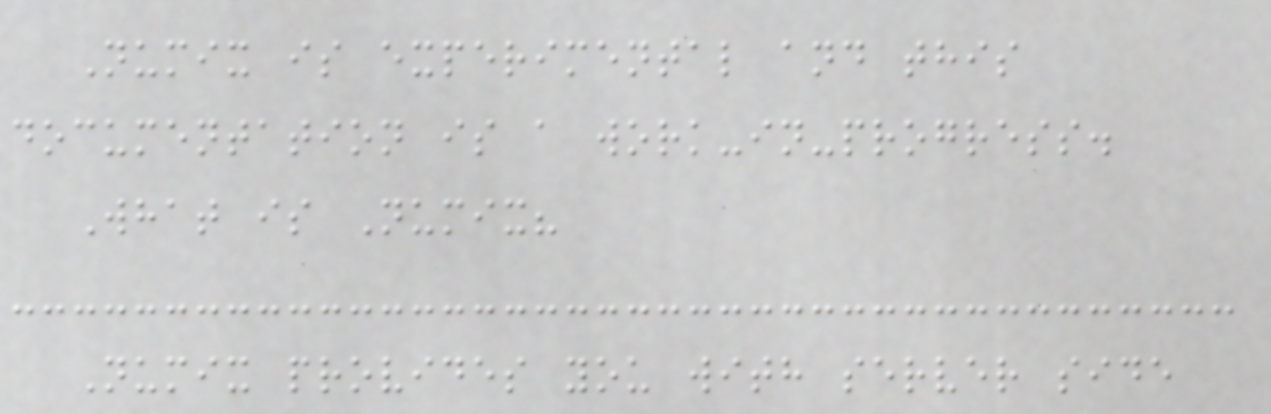Numix is experimental and this
documentation is a work-in-progress.
What is Numix?
Numix provides you with server side
